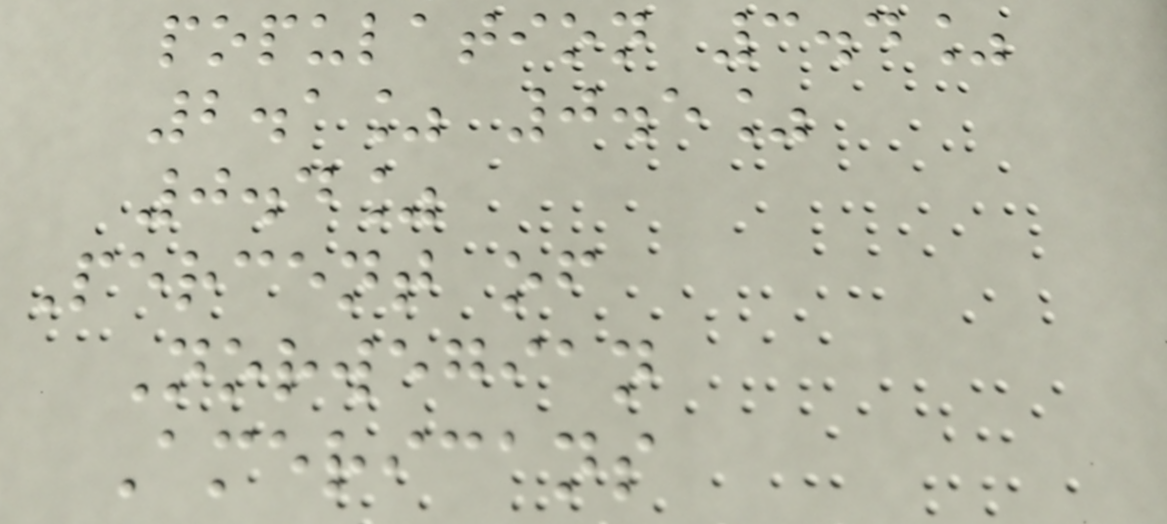population 3.4%
2.1% 0.5%
0.4%
Percent of
Norwegian
Americans
